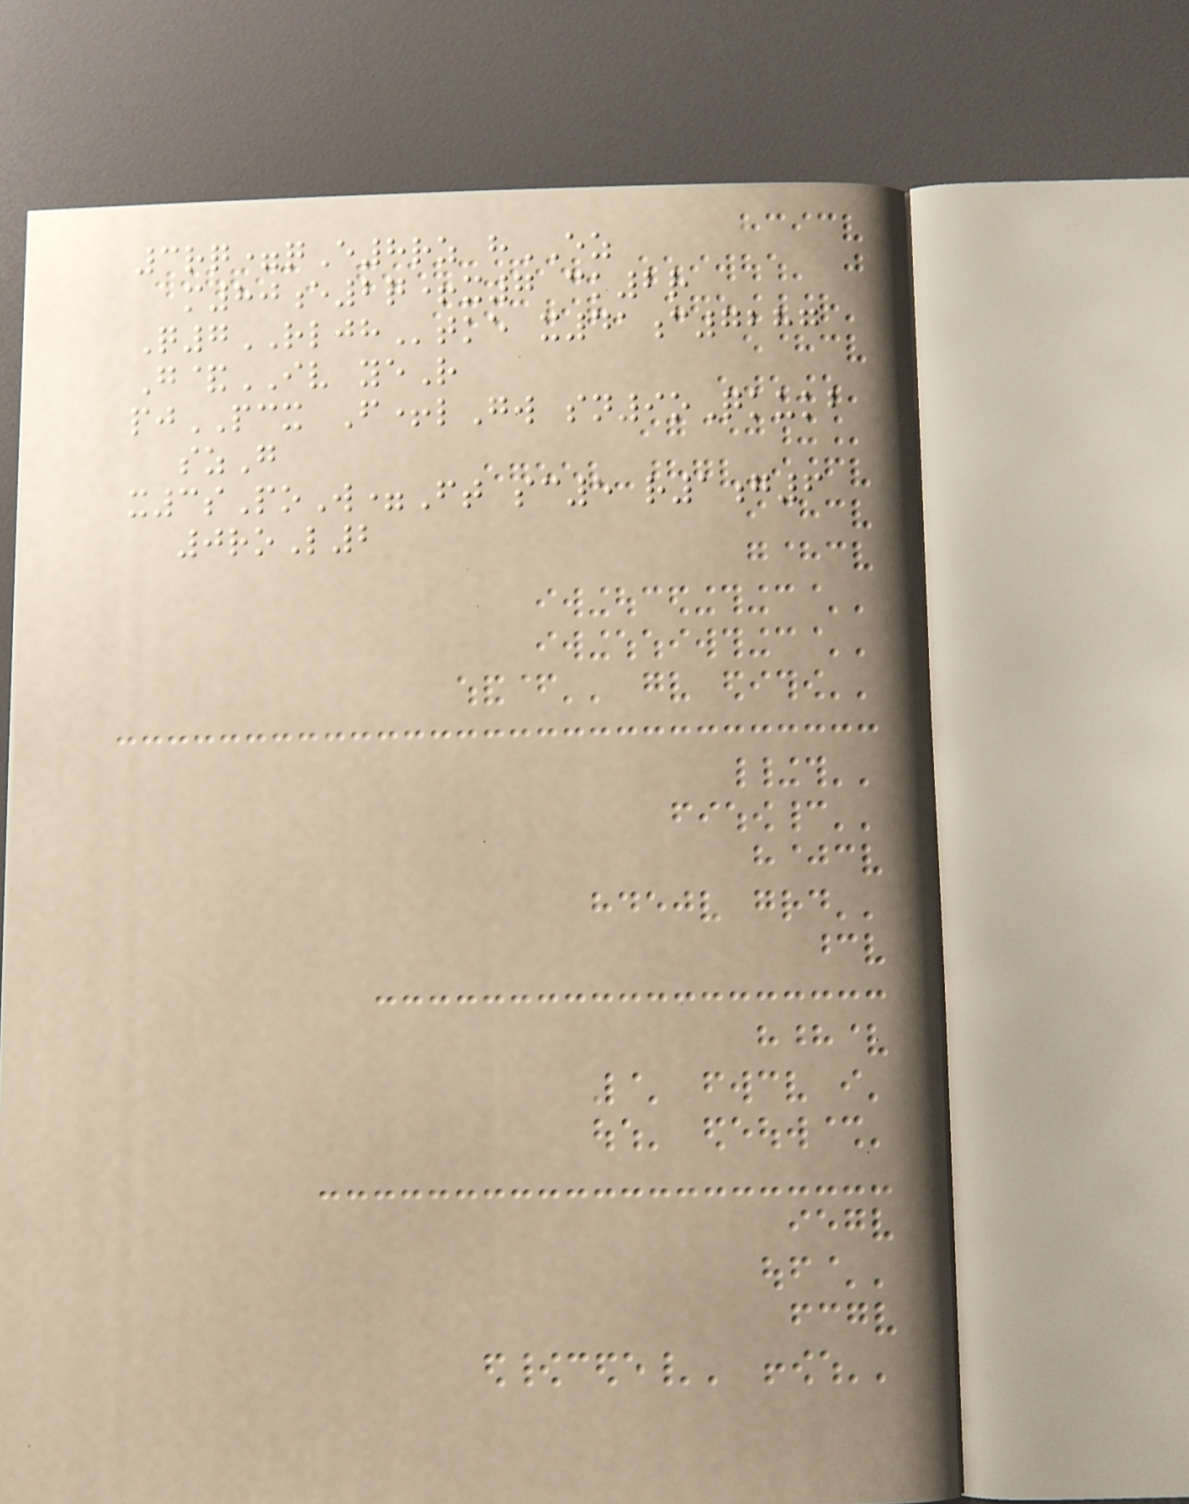3rq=qE8rz hEZ
m80e2q+x7 ck2r
Q7RLJHtke x41c7287
G&IV yeR
pjPCX F+lGw sn9oQkukb
szG
x3sPoW=Ft sc5 r1g6
0roL2
